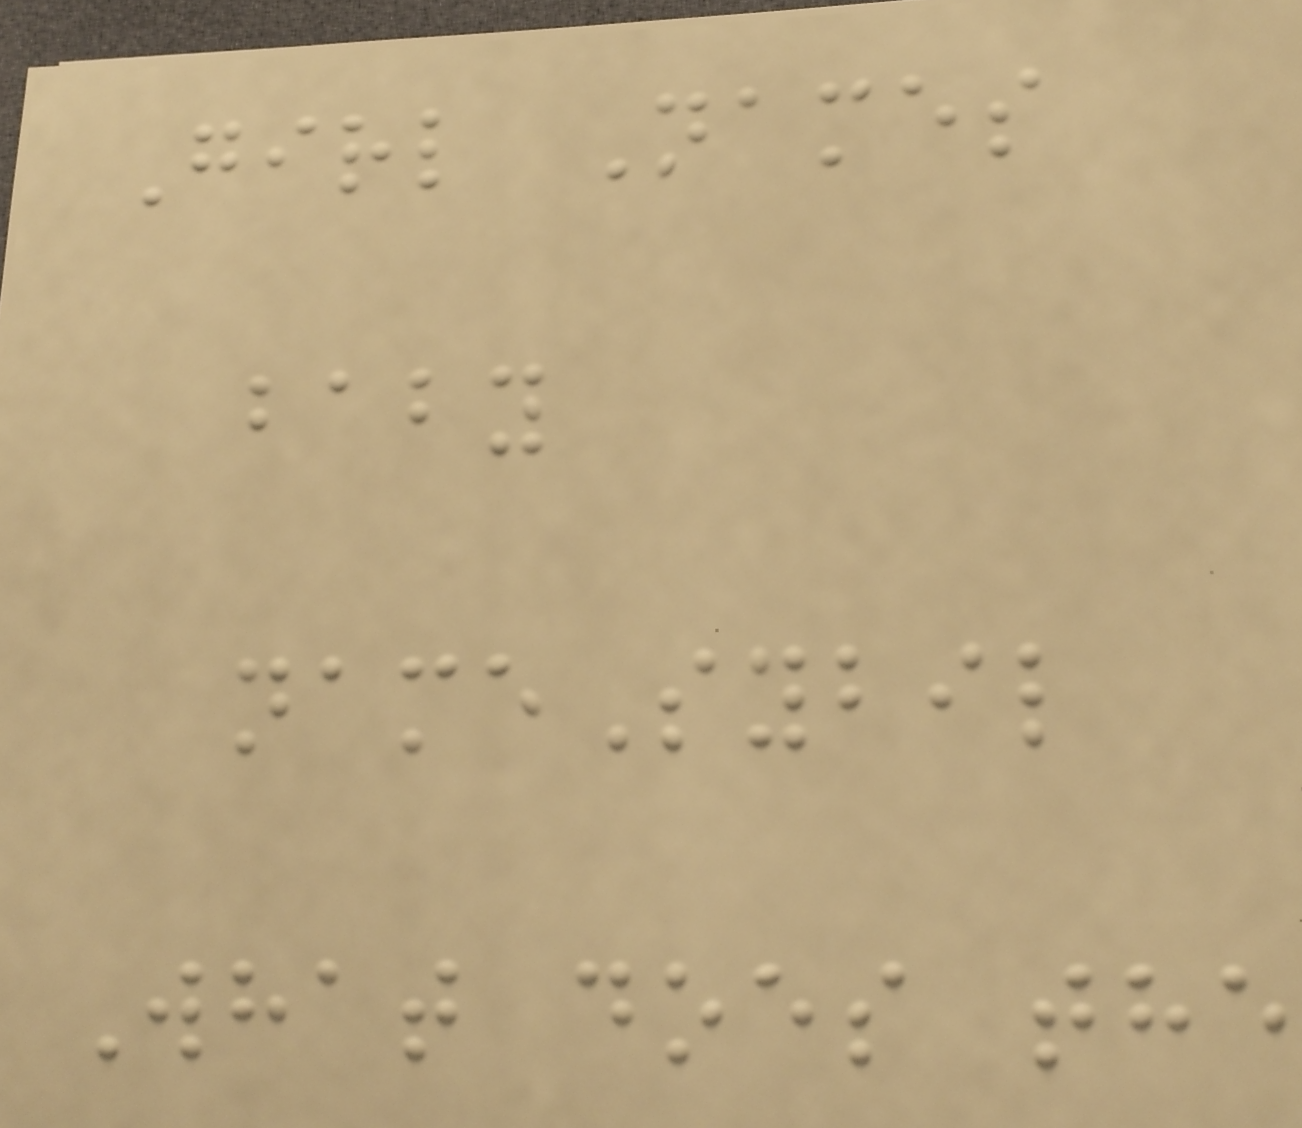Girl Names
baby
nameSybil
What does the
